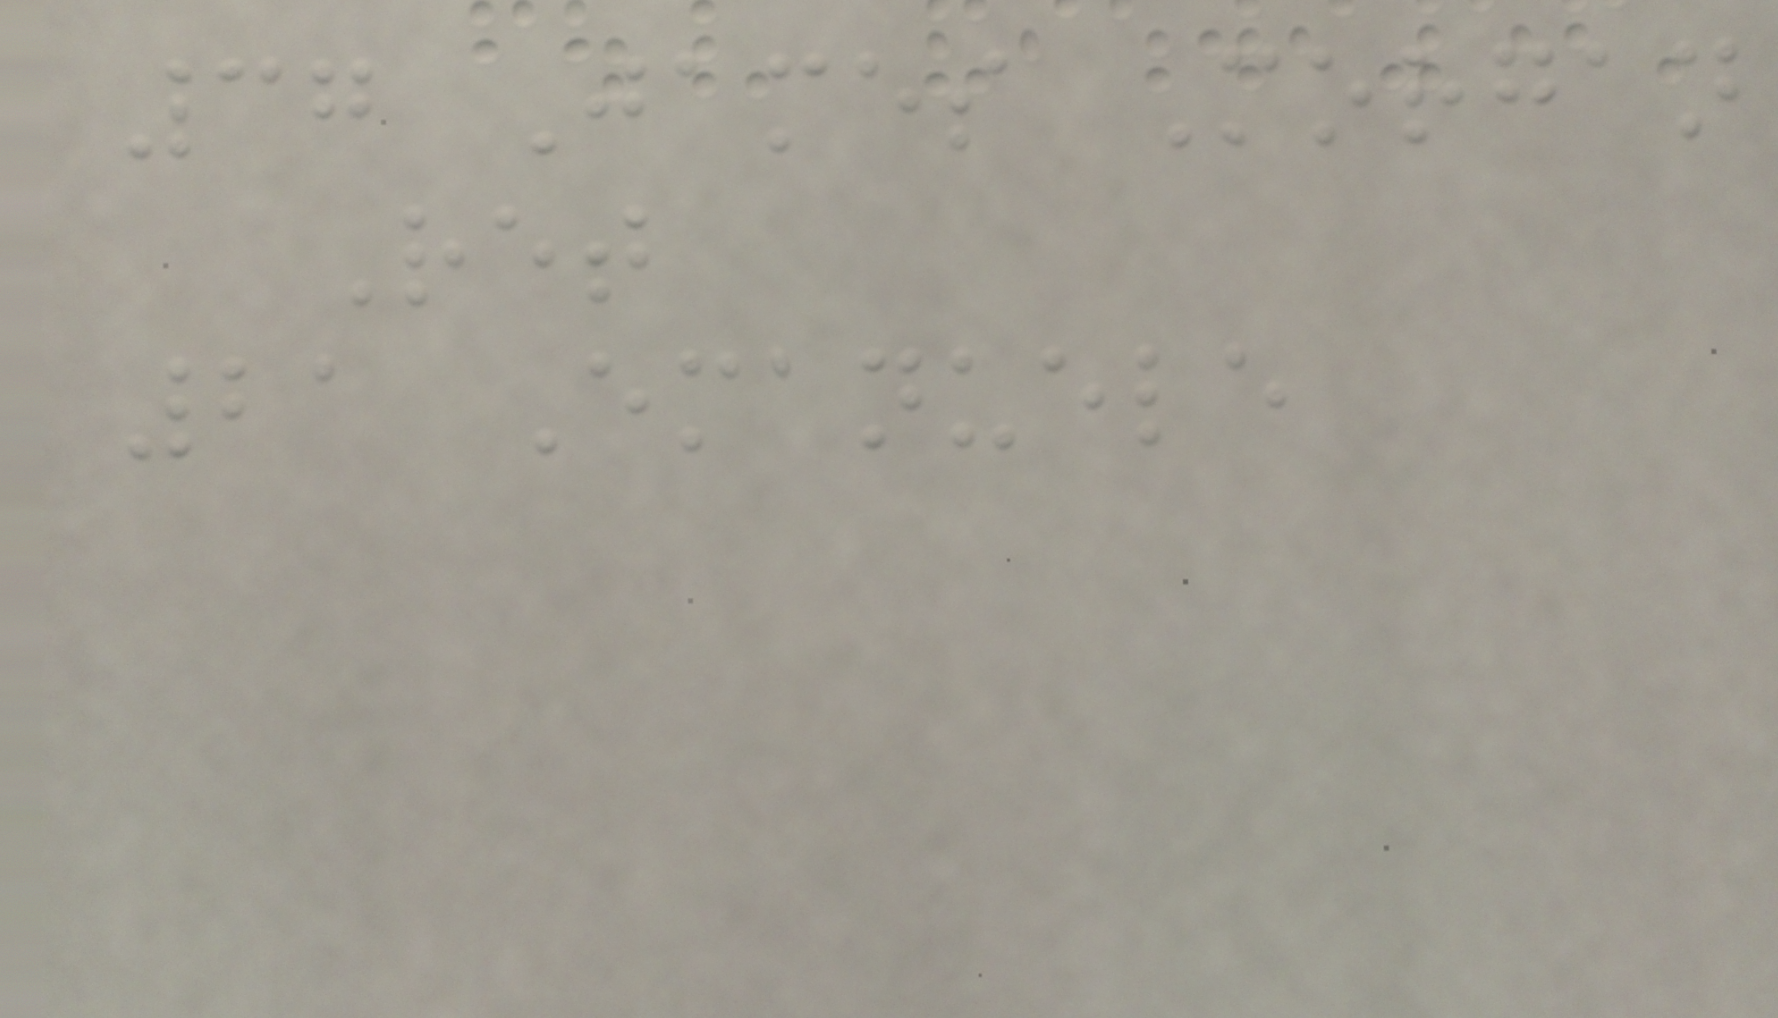37 James Morgan
Ret
21 Emanuele
